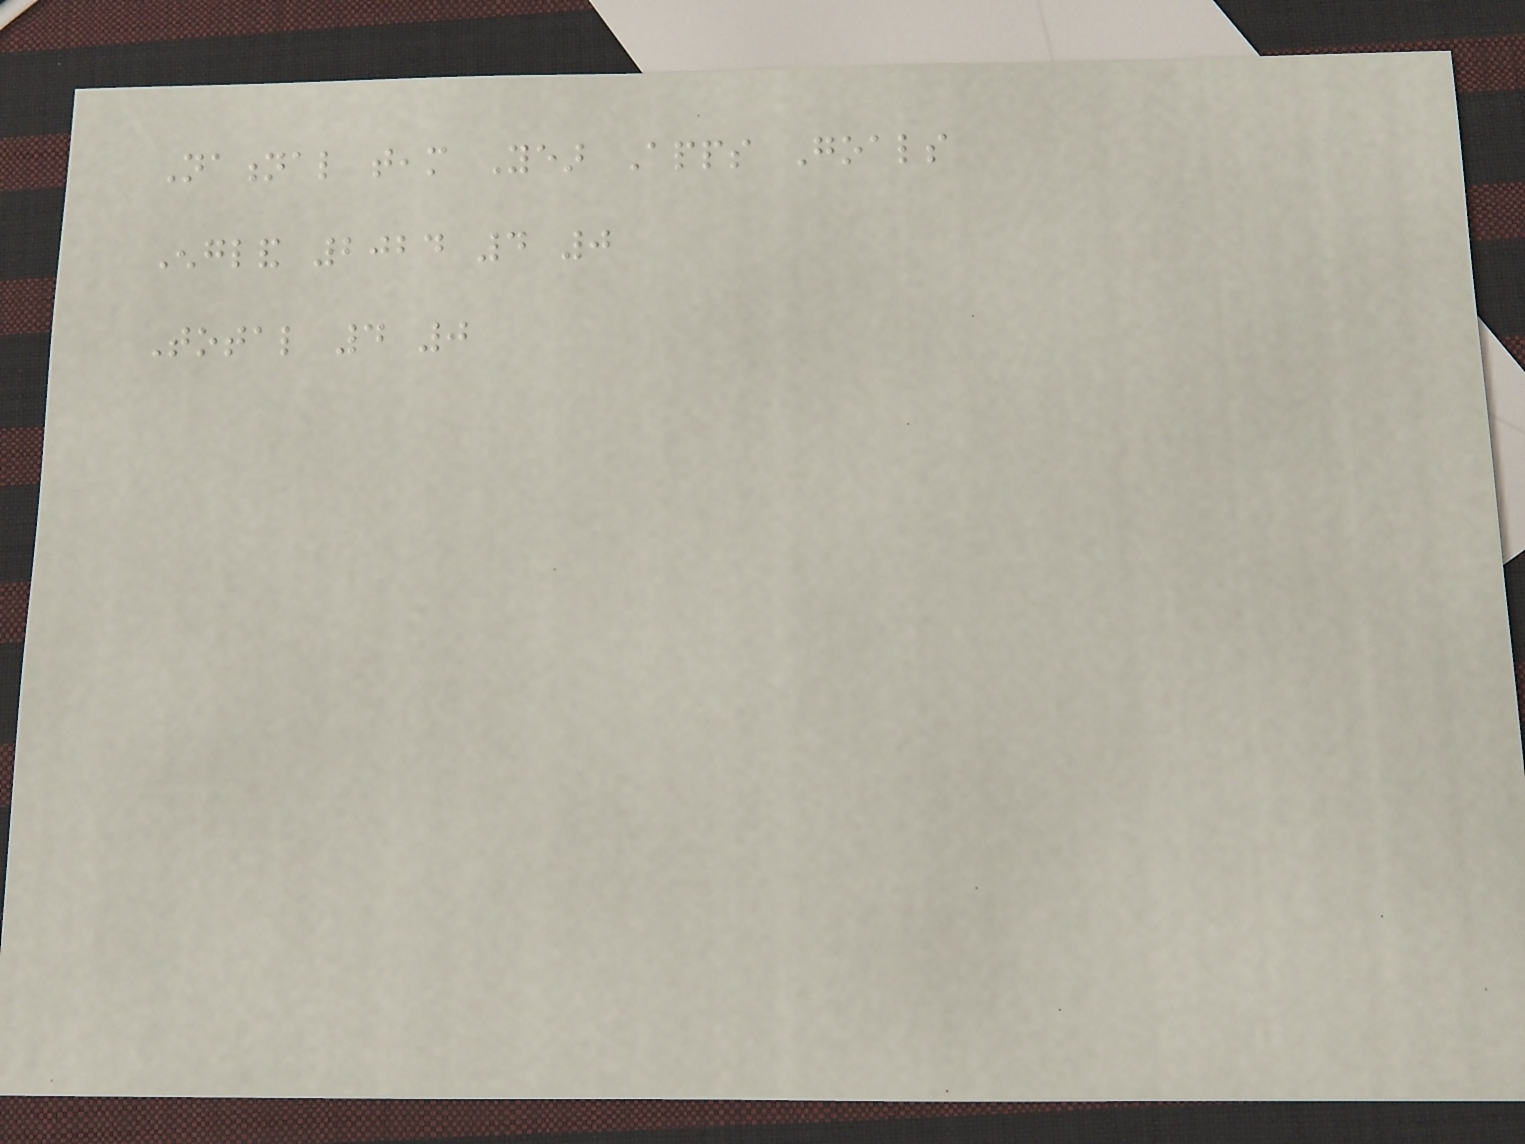National team Year Apps Goals
England 2024 4 0
Total 4 0
